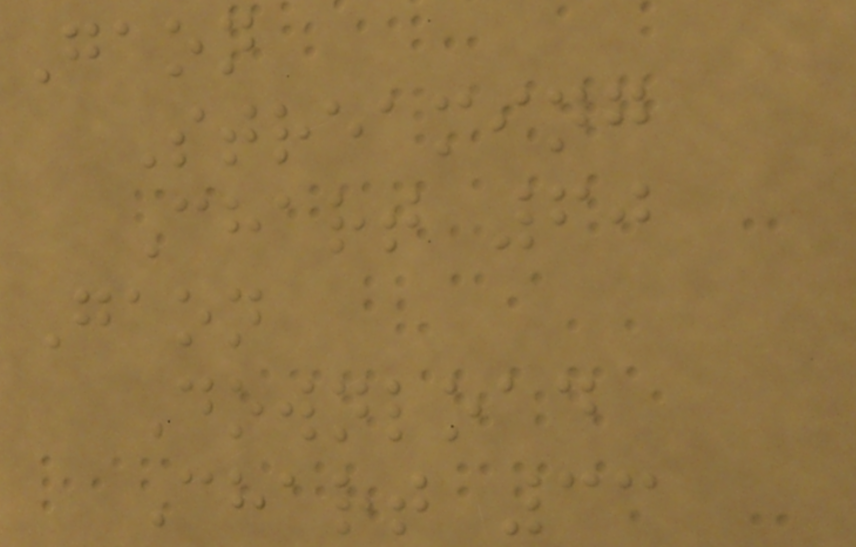Gaon
Streaming
Chart 60
Gaon
Download
Chart 33
